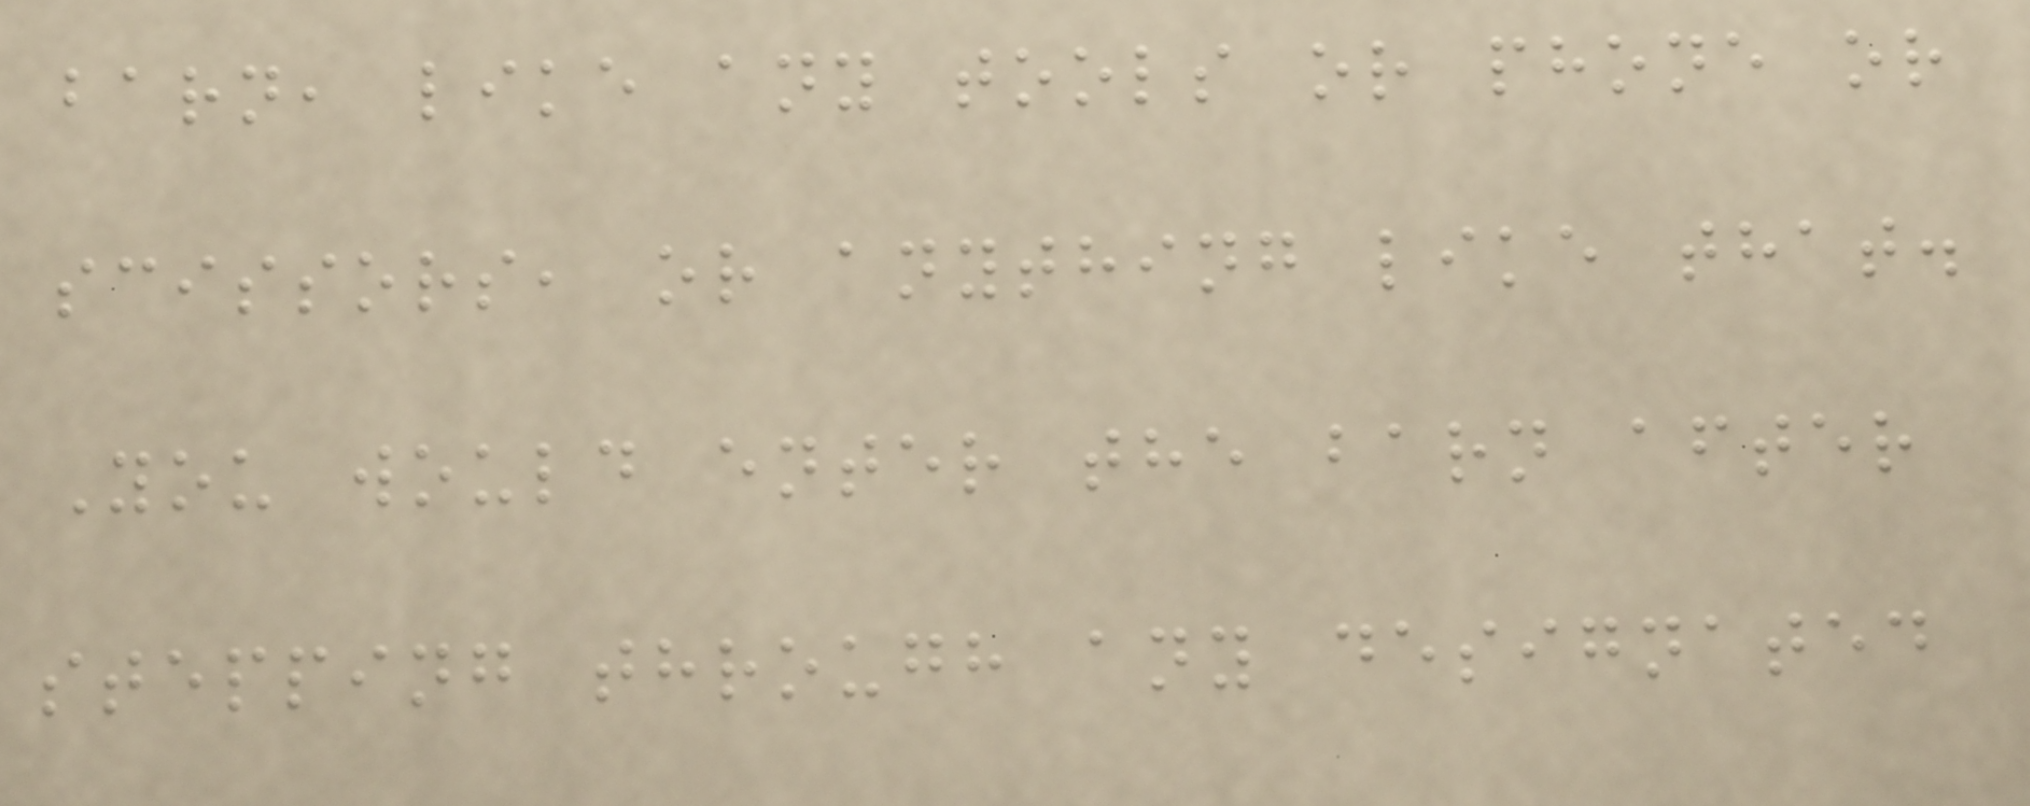barn, like any tools or phone or
scissors, or anything like that.
You would enter the barn after
stepping through any designated
